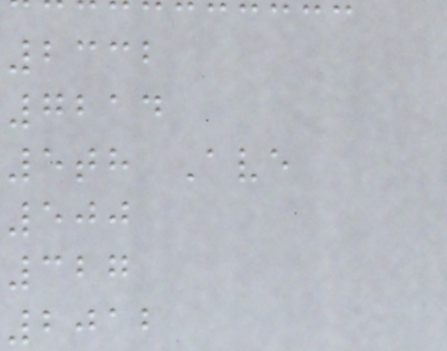2332
7214
5th Ave
500
327
2012
